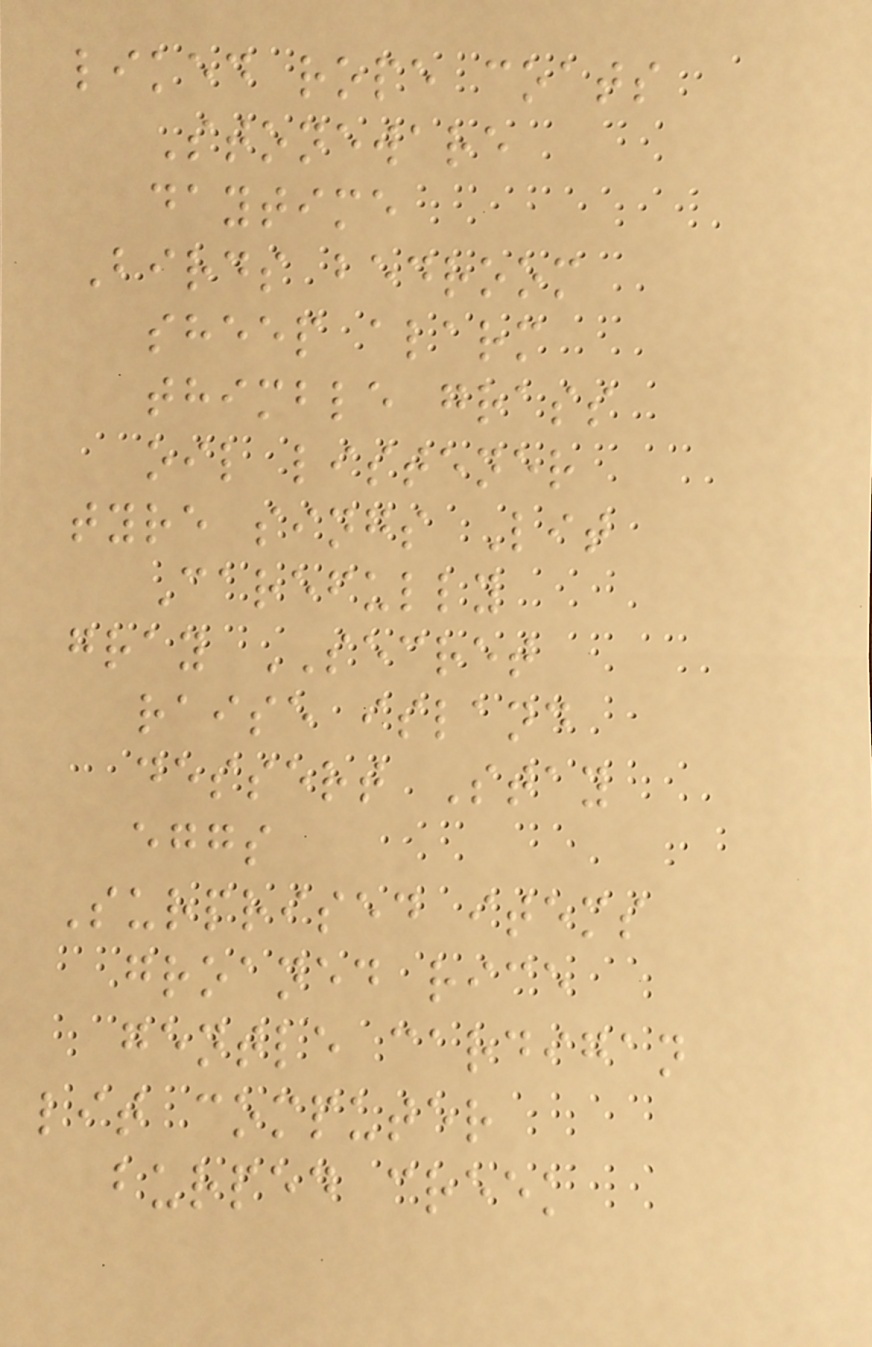liked rope coats
Stoneware
daytime
Birds bedroom
sheep alarm
thimble grass
oil listener
tyre sings Lit
Carefully
gray SECRET
raise island
dessert Stay
eggs
Surprised items
groaned rice
gentle cardigan
lit computer
burped creek
